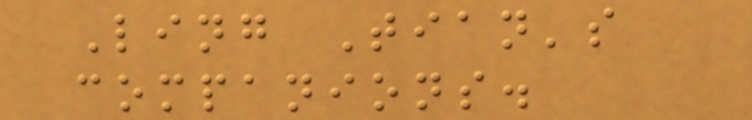Ling Tian's
companions.
